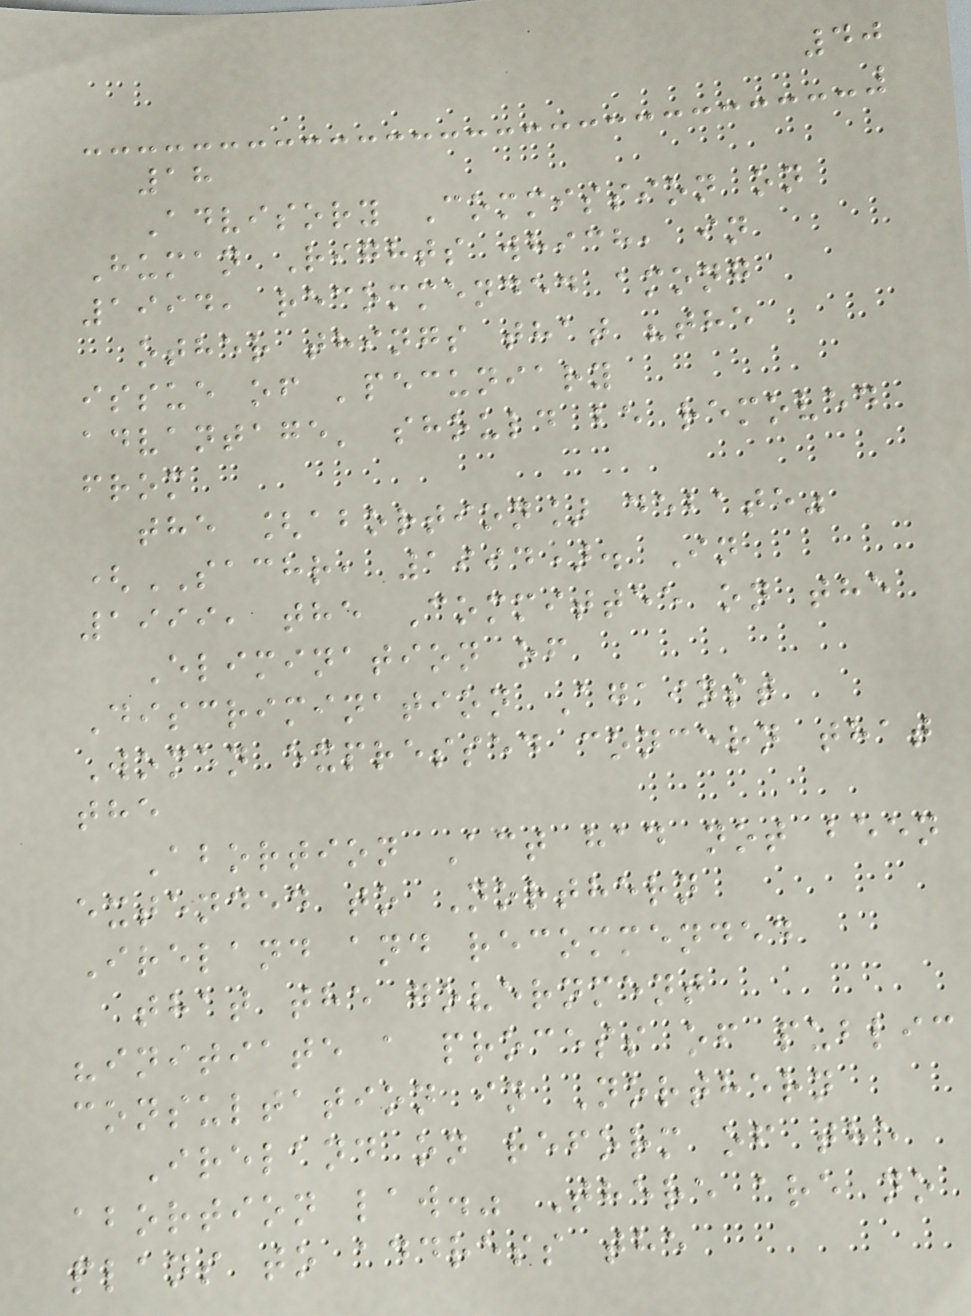40
18
Advisory Commission on
Human Rights which, in
1994, recommended among
other things that "the
issue of 'pecuniary
advantage' should be removed
from
the [abortion] debate"
(SACHR, 1994). In
1999, the Committee on the
Elimination of
Discrimination Against
Women expressed concern that
the
Abortion Act had not been
extended to Northern
Ireland and recommended
that the government
"initiate a process of public
consultation in Northern
Ireland on reform of the
abortion law." There are no
plans to address the
